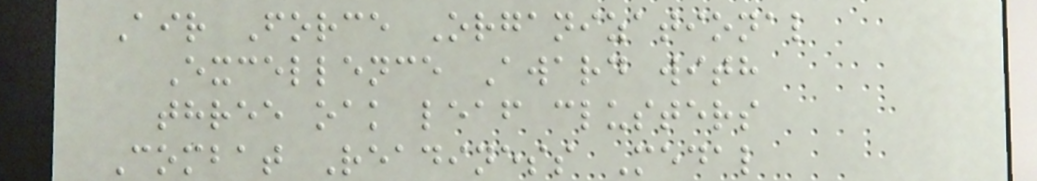Air Force Organizational
Excellence Award with
three oak leaf clusters
Combat Readiness Medal
